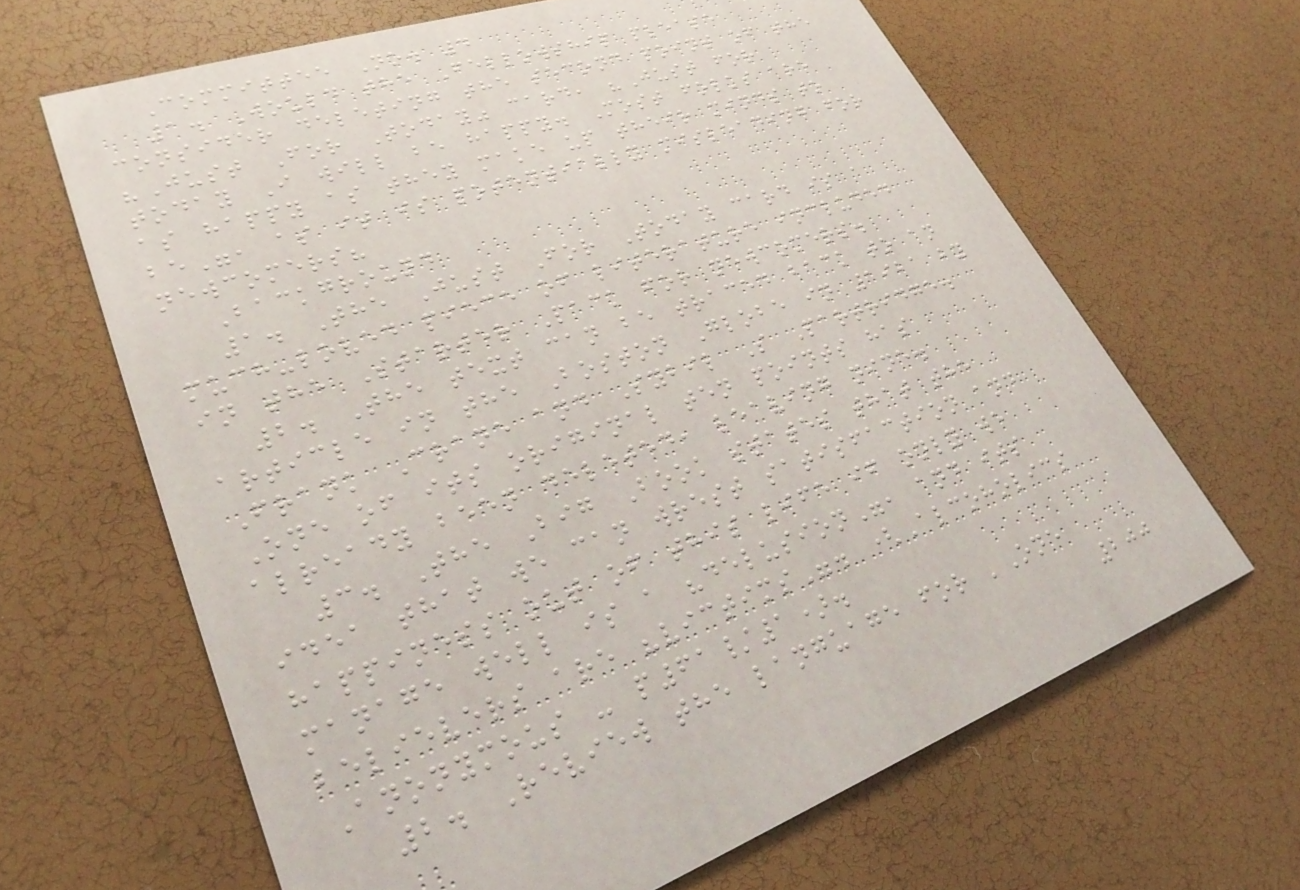Committee No. 4
1. Would the Fellowship please
consider deleting the second point of the
"Just For Today" card, "Just for
today I will be happy. Most folks are
as happy as they make up their minds to
be", as it is potentially misleading for
newcomers?
Background
1. The Just For Today card is a
much-loved piece of literature included
in the Starter Pack for newcomers.
2. The text can be traced back to an
article in the Boston Globe in 1921 by
Frank Crane and Sybil S Partridge.
One of its original ten points has
already been deleted, leaving nine.
3. The Big Book states that the
idea that we can wrest satisfaction and
happiness out of this life if only we
manage well is a "delusion", and its
believers are "victims". (Alcoholics
Anonymous - p61/1).
2. Review the language for 'One
200
